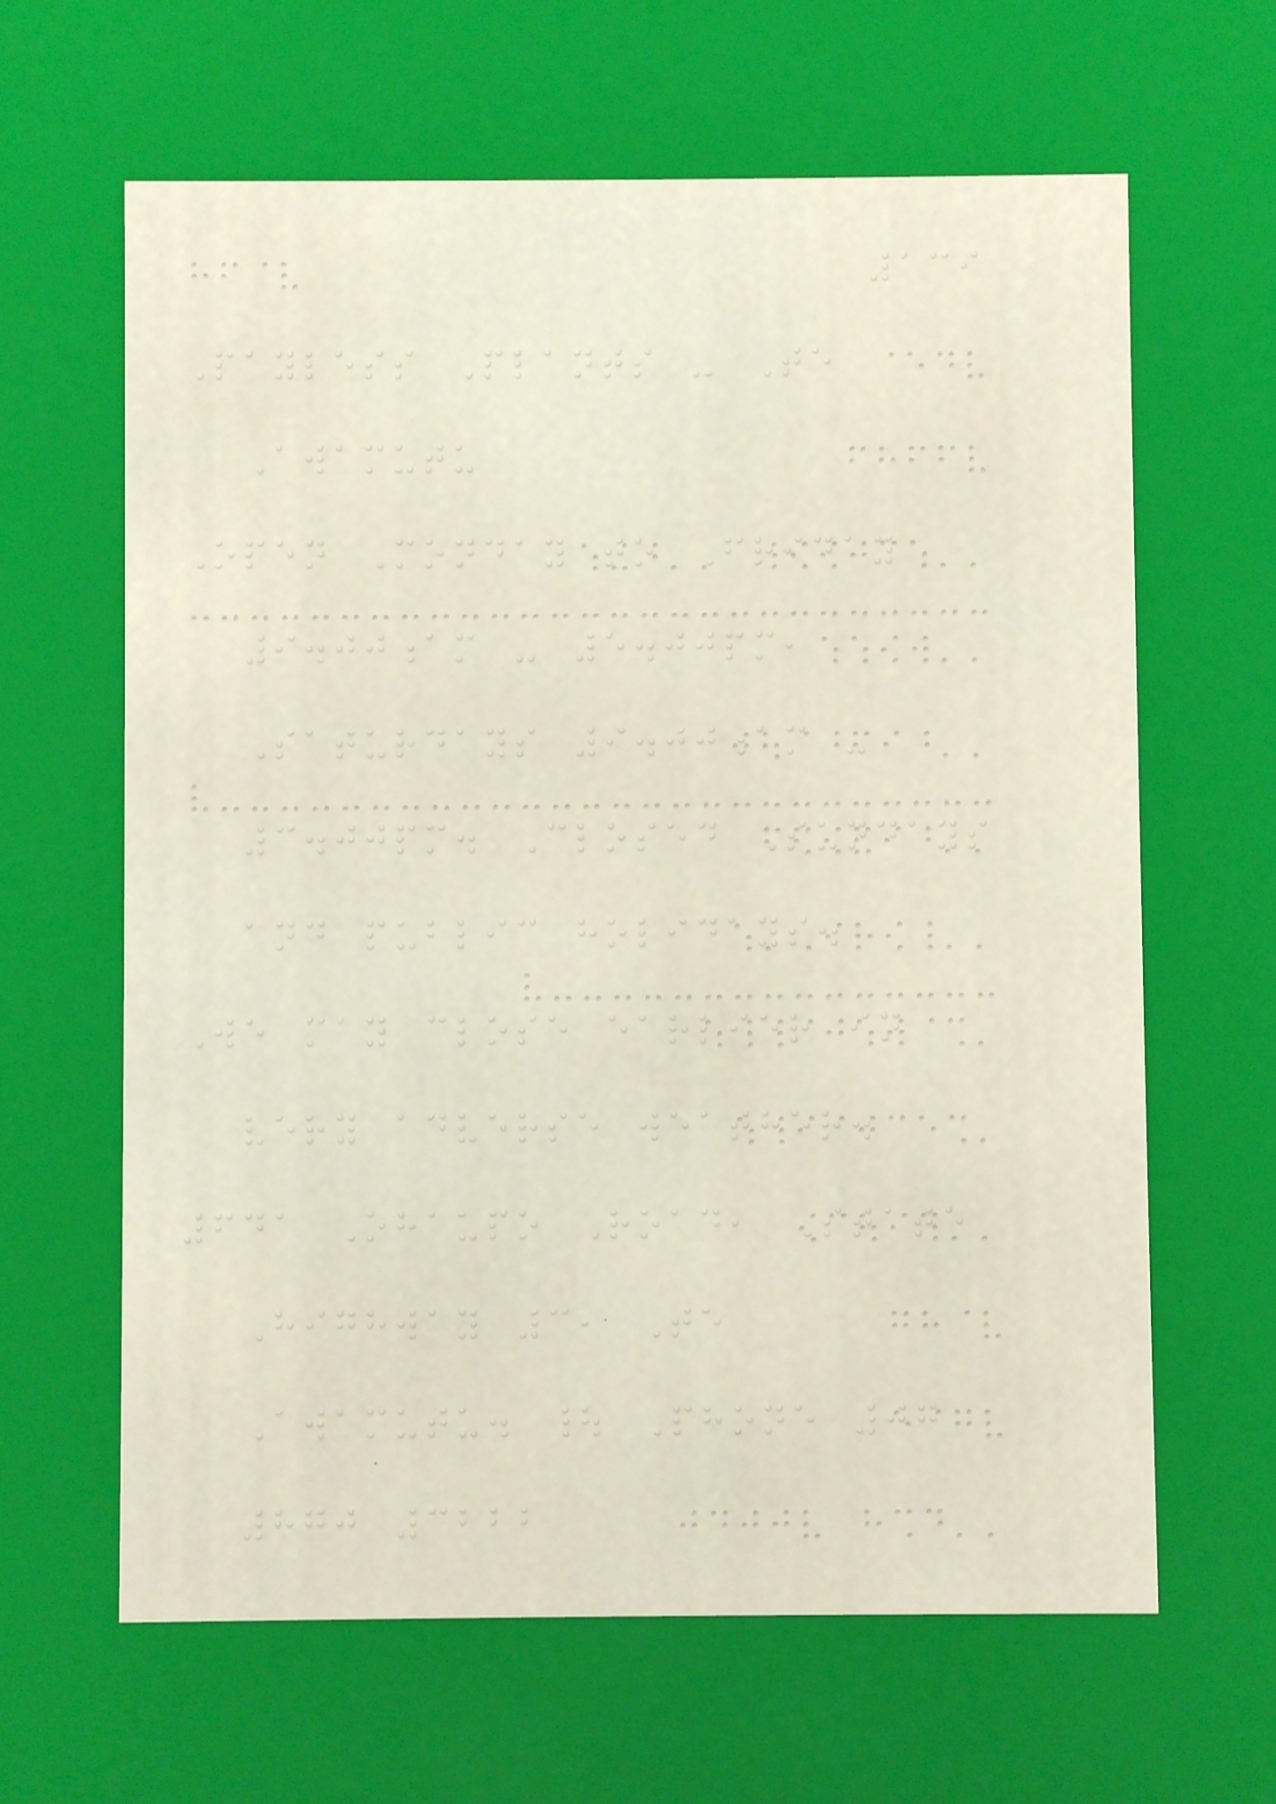139
Payless Plants - Te
Awamutu
Open Monday to Friday
9.00am - 5.00pm,
Saturdays 9.00am -
3.00pm. Closed Sundays
and public holidays.
We may close earlier in
very adverse weather.
641 Ohaupo Road, State
Highway 3, Te
Awamutu. | Phone 07
870 3222
